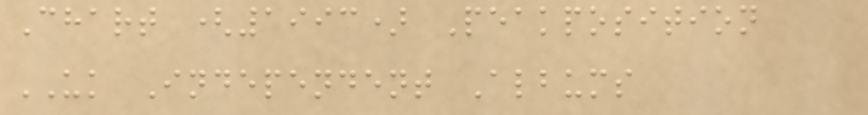Chart (1993) Peakposition
UK Independent Albums
